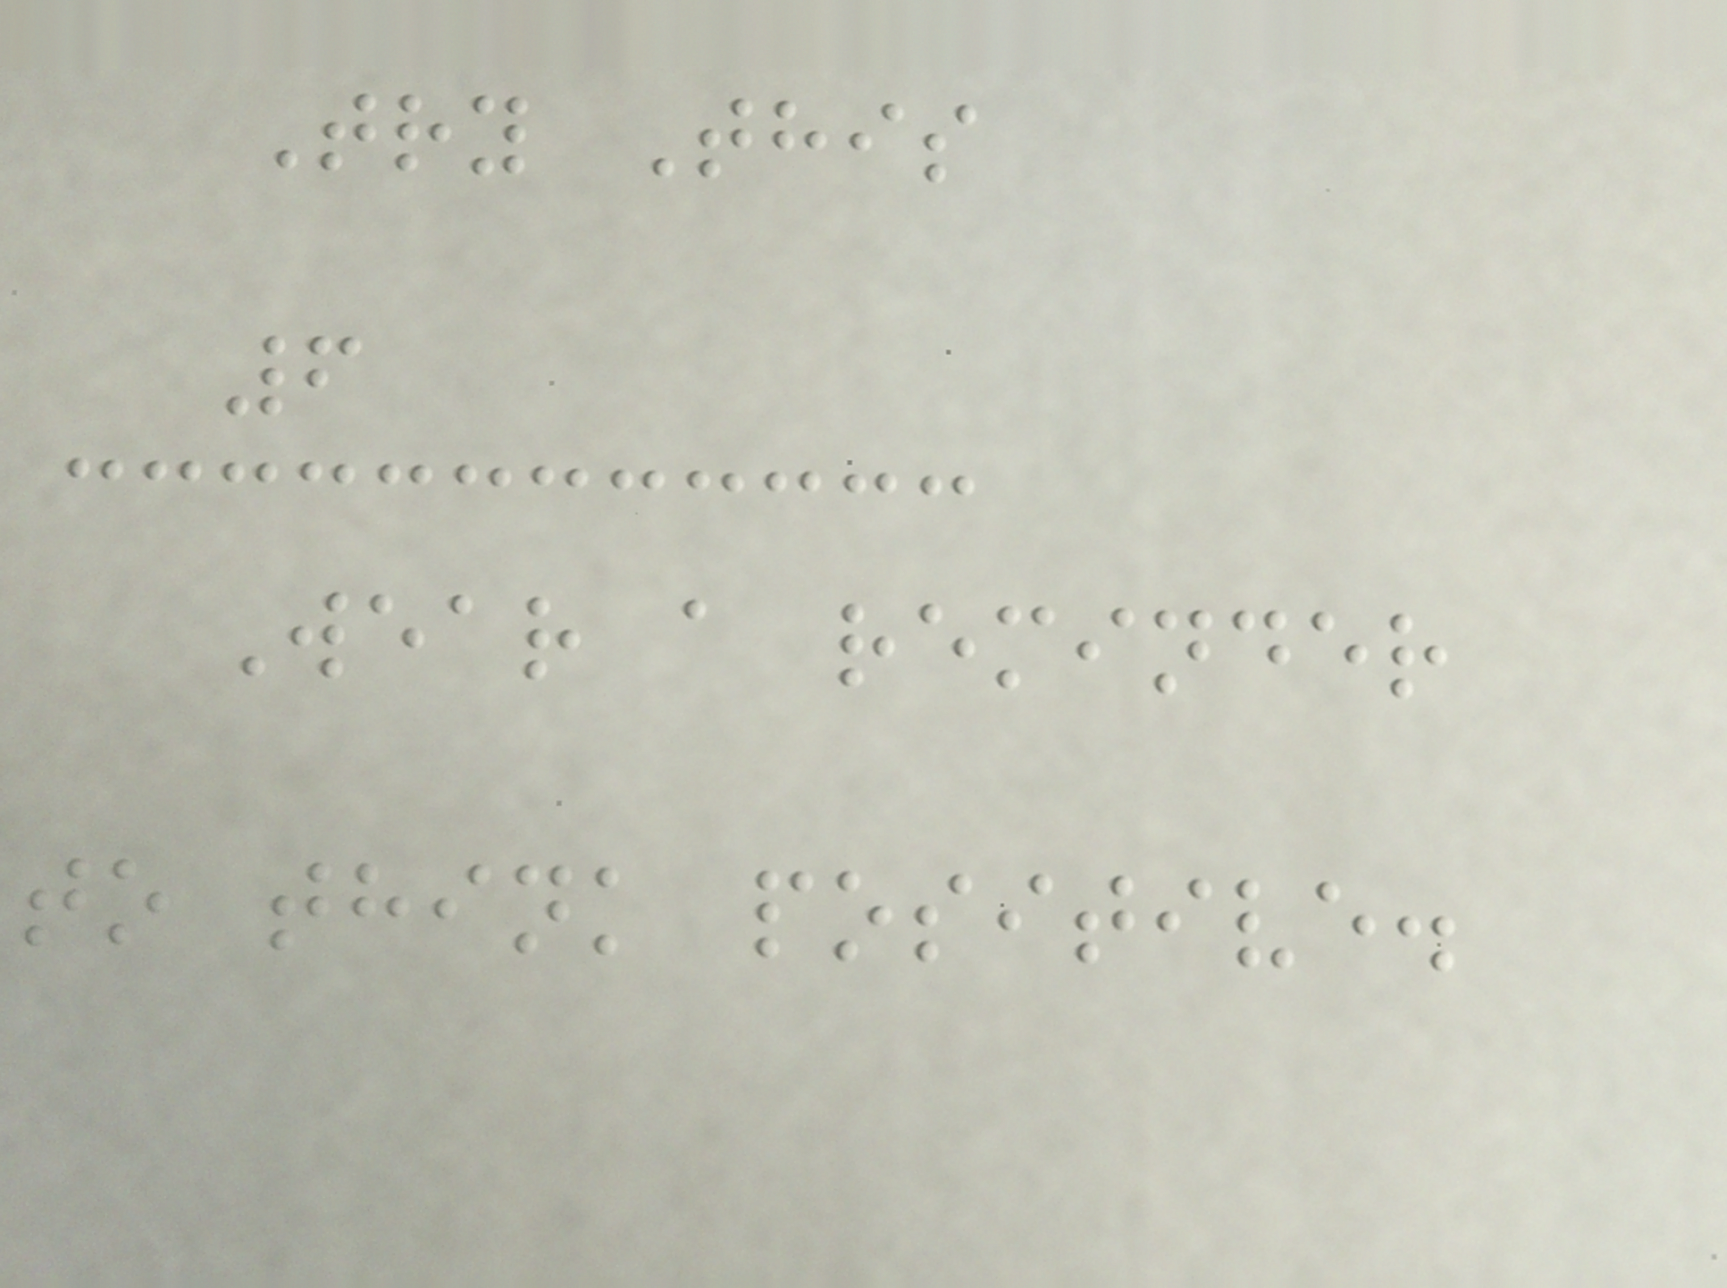Try This
6
Wear a reminder
to think positive.
